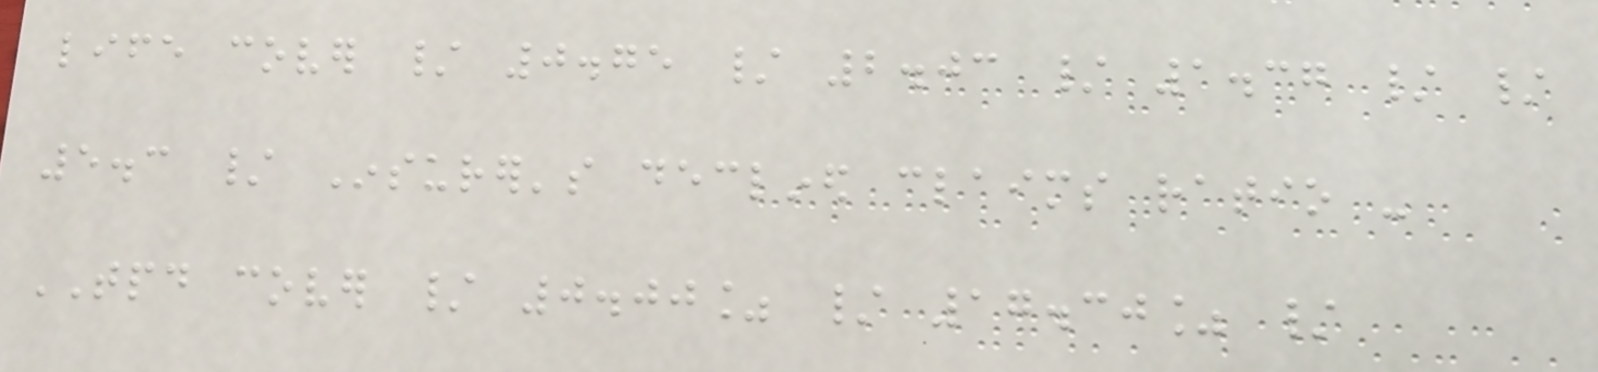life cover / 0.75 / 2.03 / 1.37 / /
5.3 / Insurer's declined claims ratio -
TPD cover / 0.00% / 17.30% /
